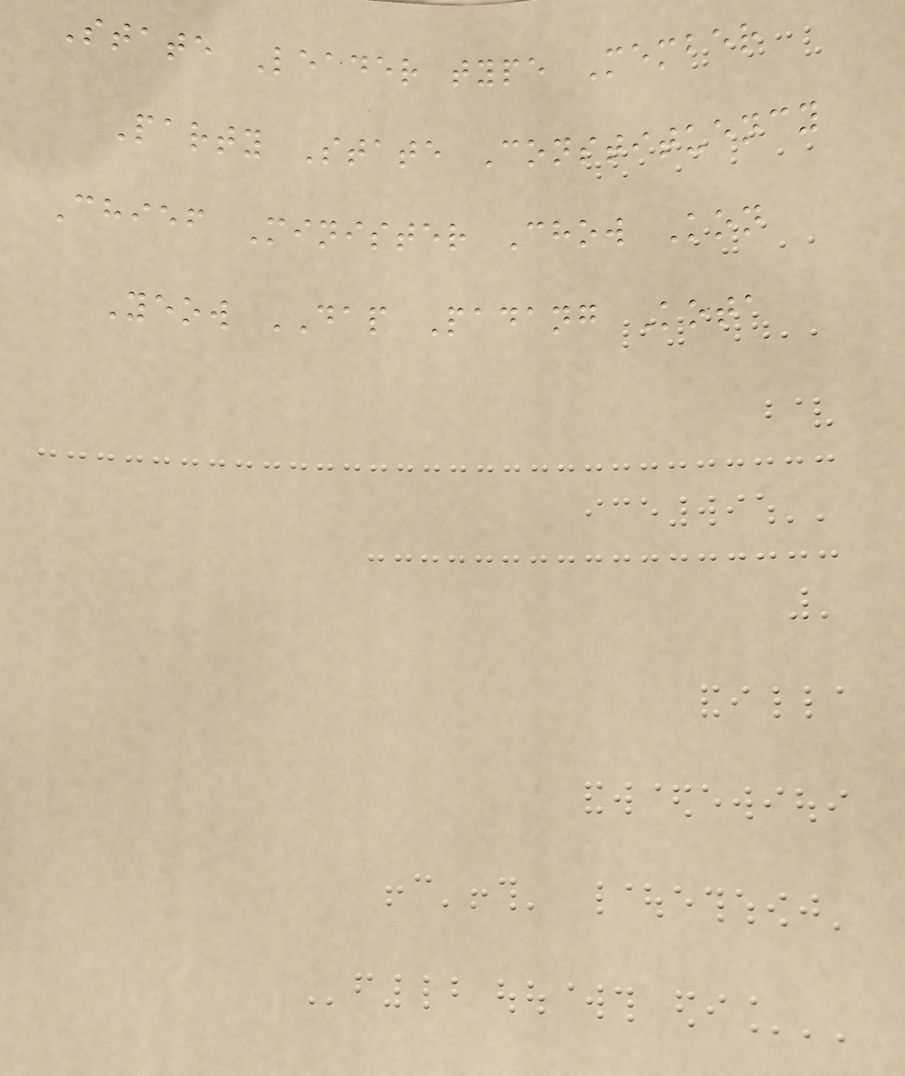State Leader type Member
Party State Constituency
Chief Minister Chow Kon
Yeow DAP Padang Kota
